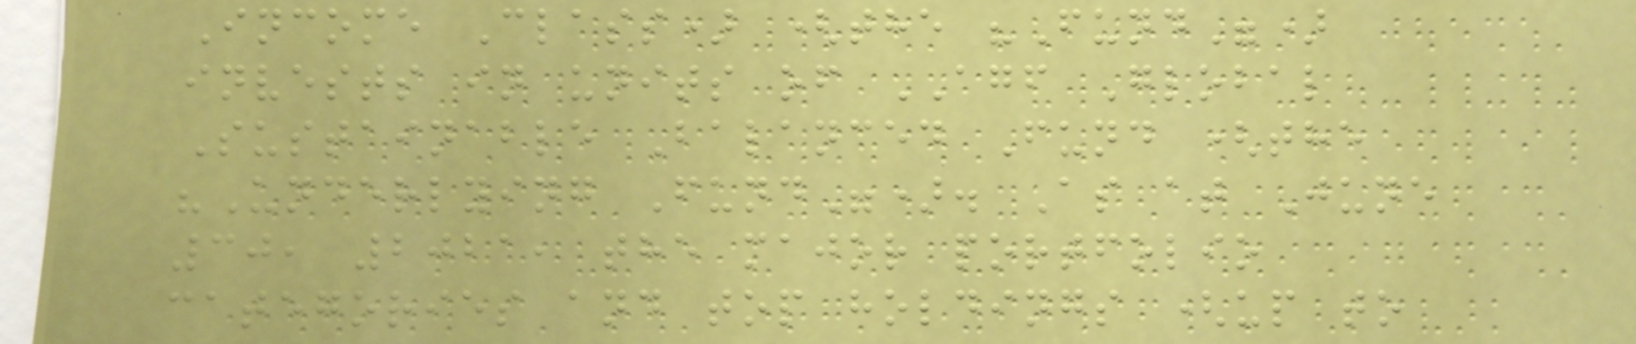Income Class) (the "Fund")
invests in units of AGF Global
Sustainable Balanced Fund (the
"Underlying Fund"). As at June
30, 2021, the major portfolio
categories and top holdings (up to
